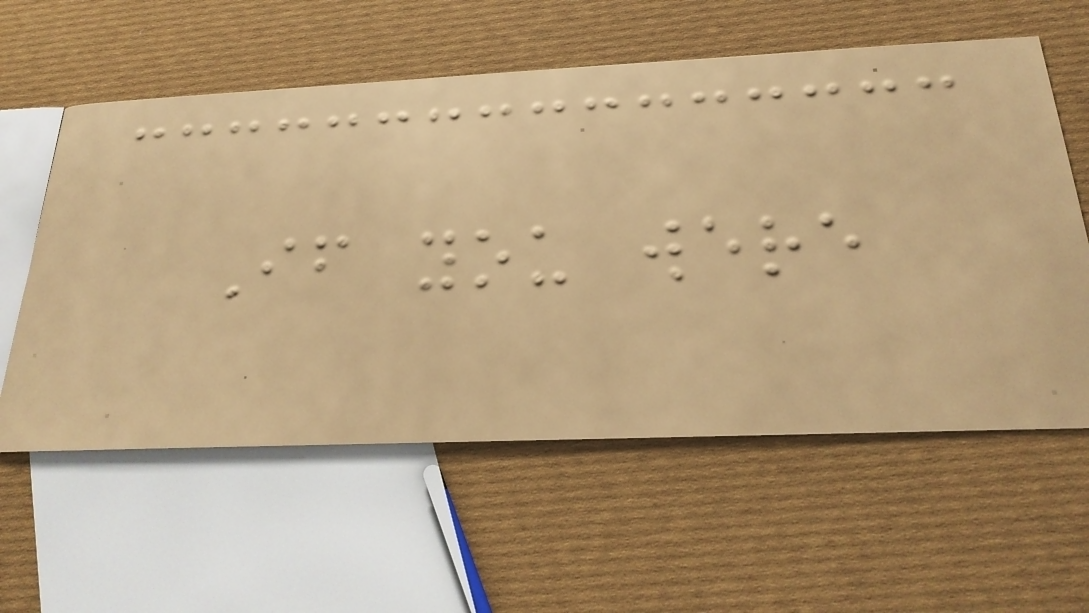If you were
